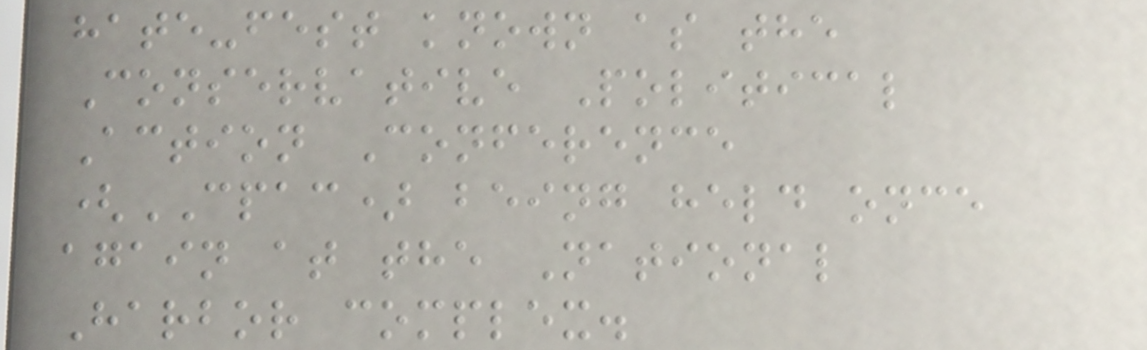hate-fest known as the
Conservative Political
Action Conference
(CPAC) being held once
again at the National
Harbor complex.
